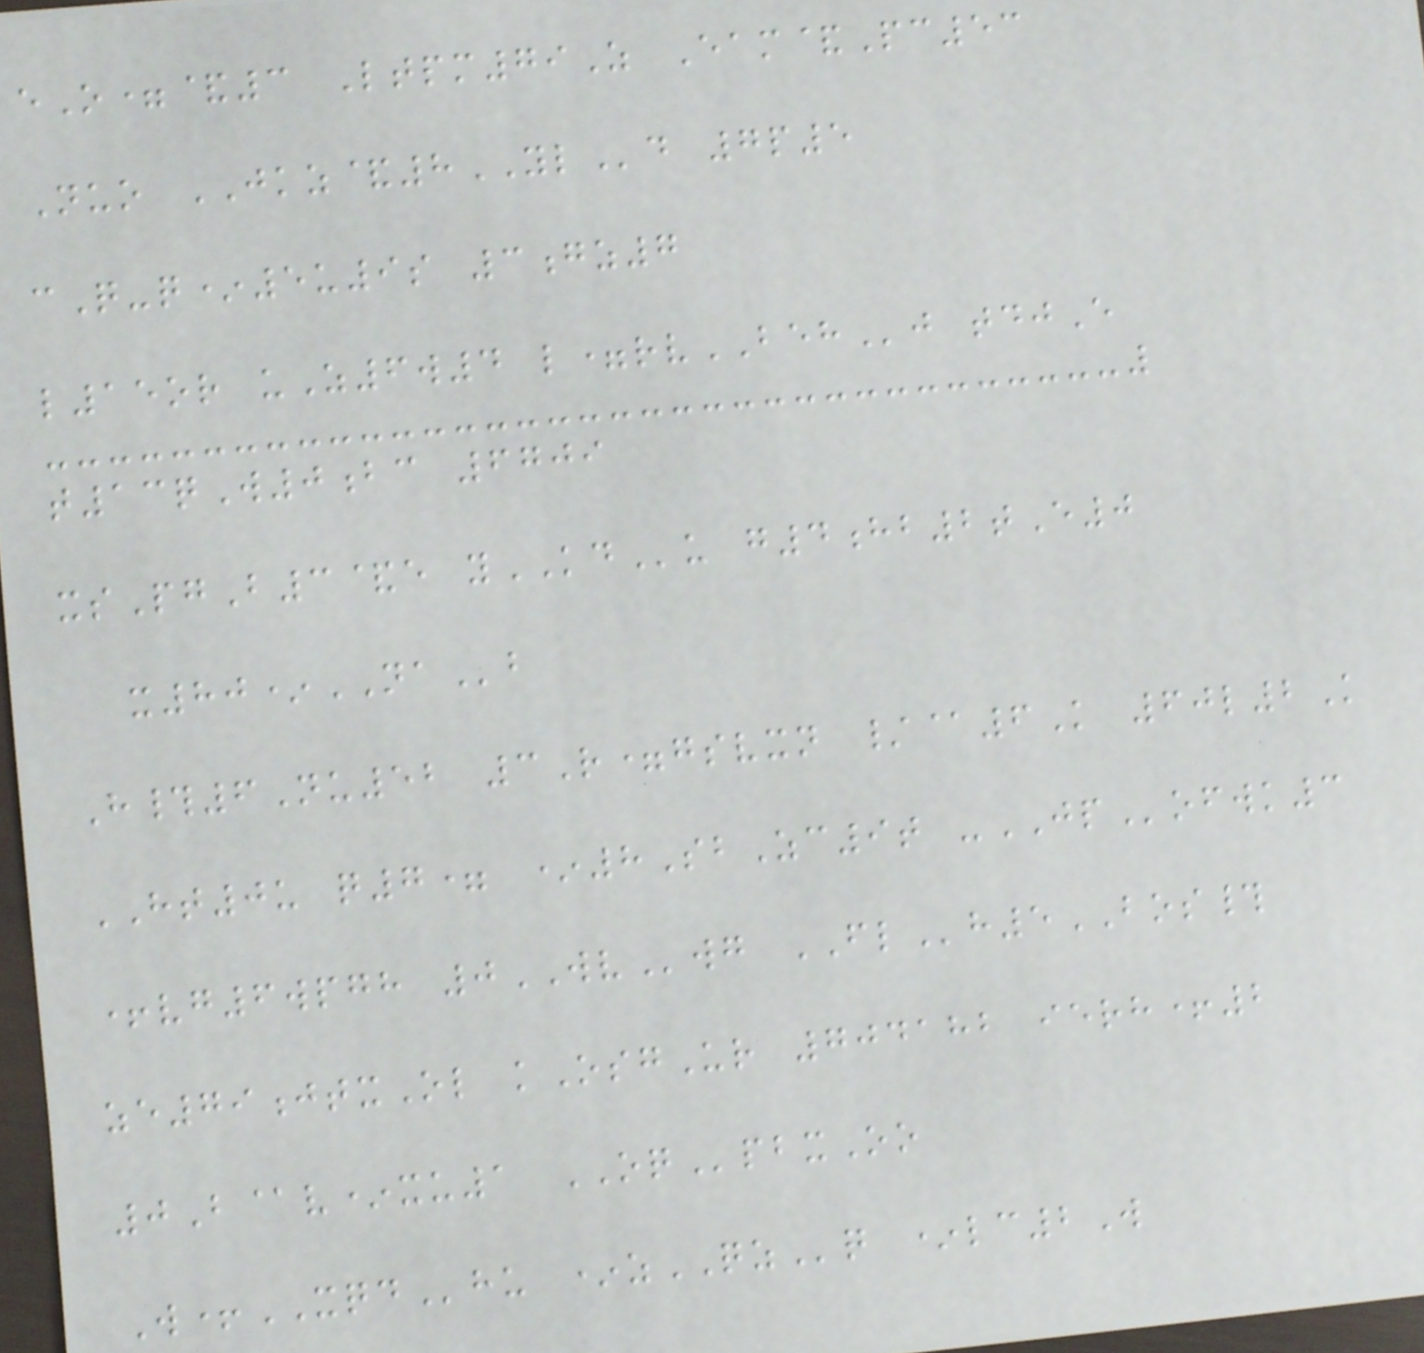eO=&3 Ltpm79Z Eam&Pc53
Nuo JKZ&8YLd 7p5
cQ-q*5u9s 3gz7
l15or uZ6w4 l=rvBEHj tdjE
t13qW0bc 6709
xsPgB3&e yKDu g4hb2tE0
x80*NAb
H#6Nu52 3R=gsvxn /@6K 60l2K
HT0u q7= *8SbZc9t -JPofwk3
+vg6wpgh 0WVwg FLh5BOS#
ze79jtxOl kOsgUr 704182 ierh+2
0B@v*xu1 OQpbxOo
W+XQDhu *zQZq *lc2W
